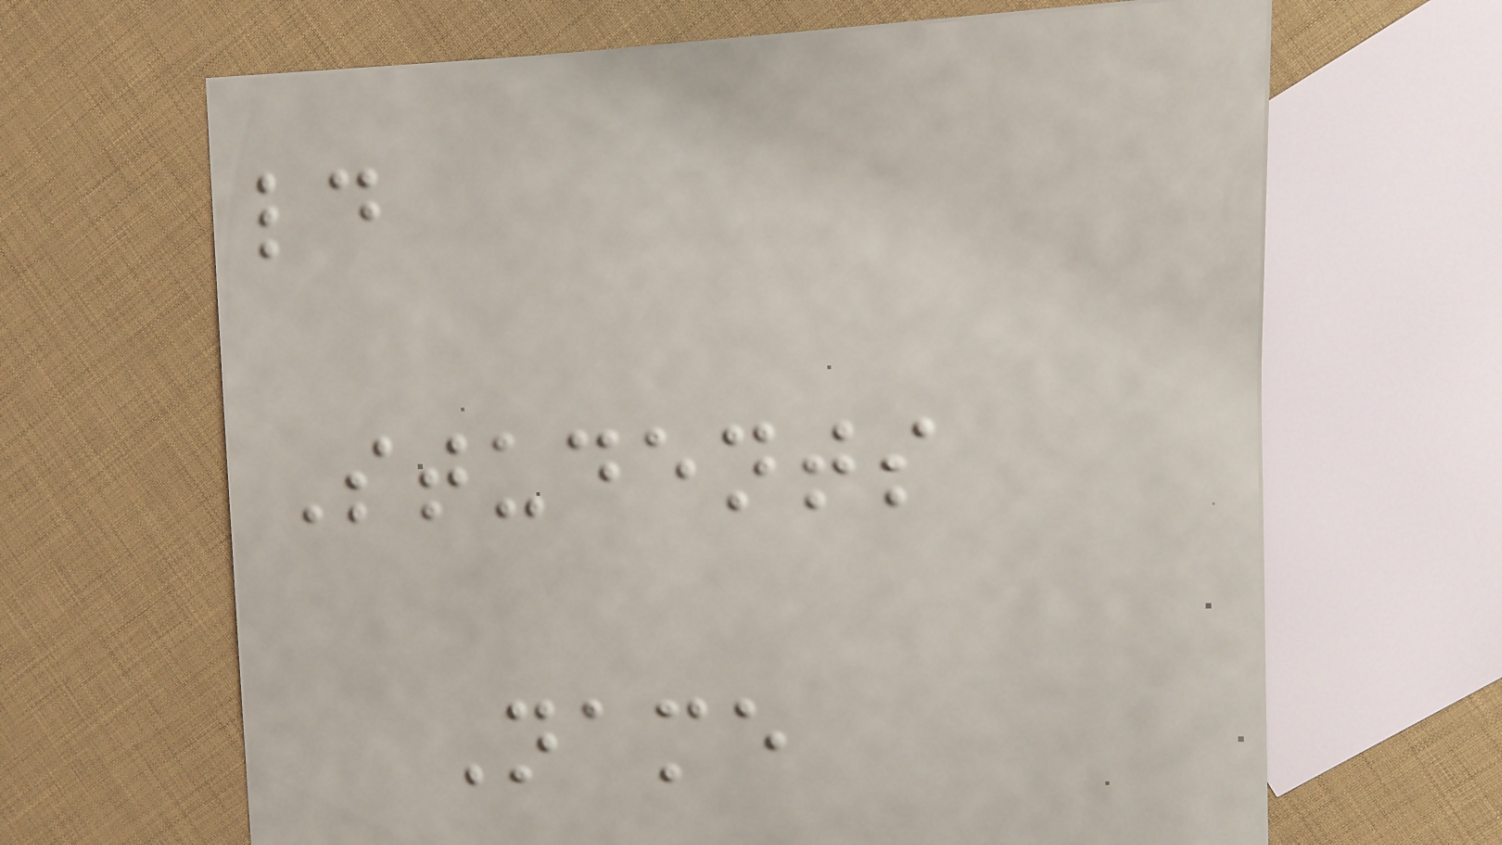ld
Students
Name
